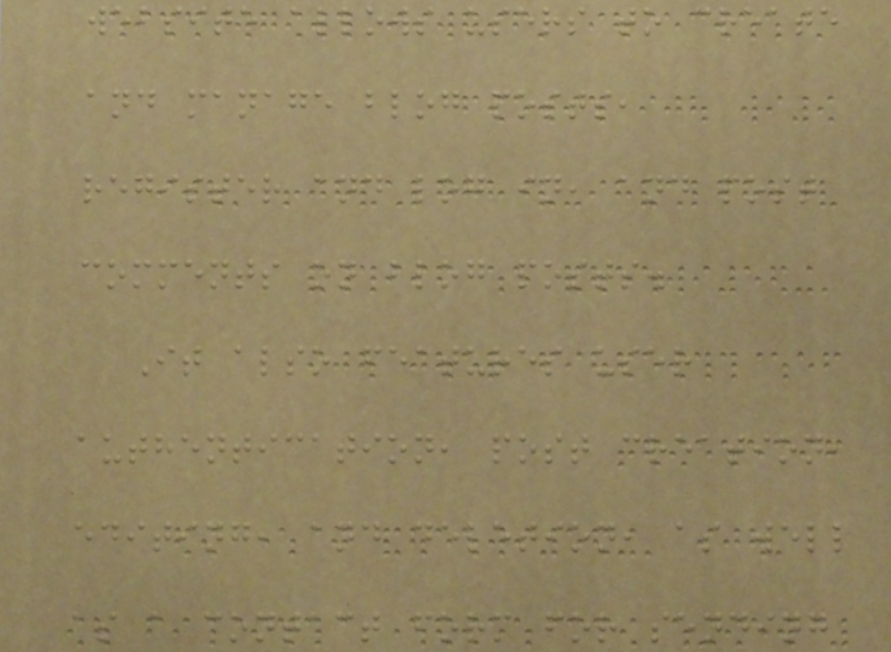website allows users to create
and manage blog posts,
register and log in, and post
comments on blog posts.
It also features user
authentication, post creation,
editing, and deletion, as well
as a contact form for sending
